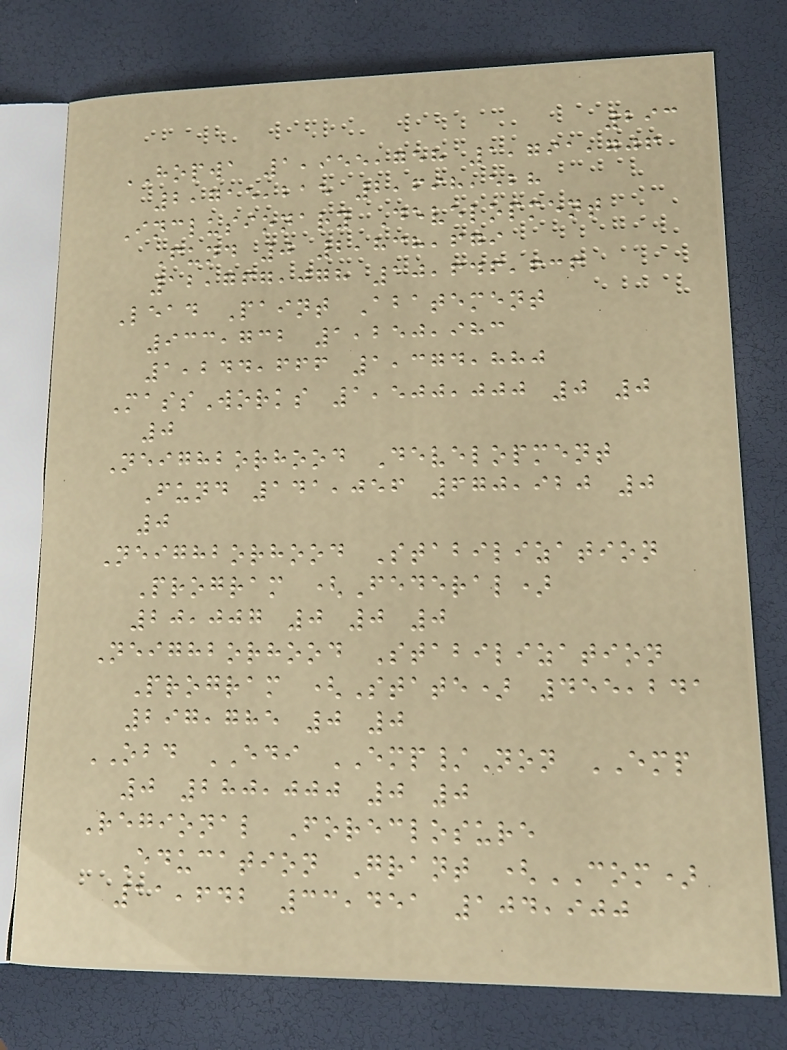293
HOPWA 1,955,758 1,791,706
2,715,215 2,698,528
Inclusionary Development
Fund 0 2,838,679
12,767,078 10,646,636
Lead Paint Abatement
933,732 1,250,983
1,244,666 1,374,880
MassWorks 1,500,000 0 0
0
Neighborhood Development
Fund 141,056 670,920 0
0
Neighborhood Stabilization
Program (Federal)
20,007 0 0 0
Neighborhood Stabilization
Program (State) 455,241
297,785 0 0
OBD EDI EMP/Non EMP
0 280,000 0 0
Regional Foreclosure
Education Grant (COM)
11,642 33,451 104,900
